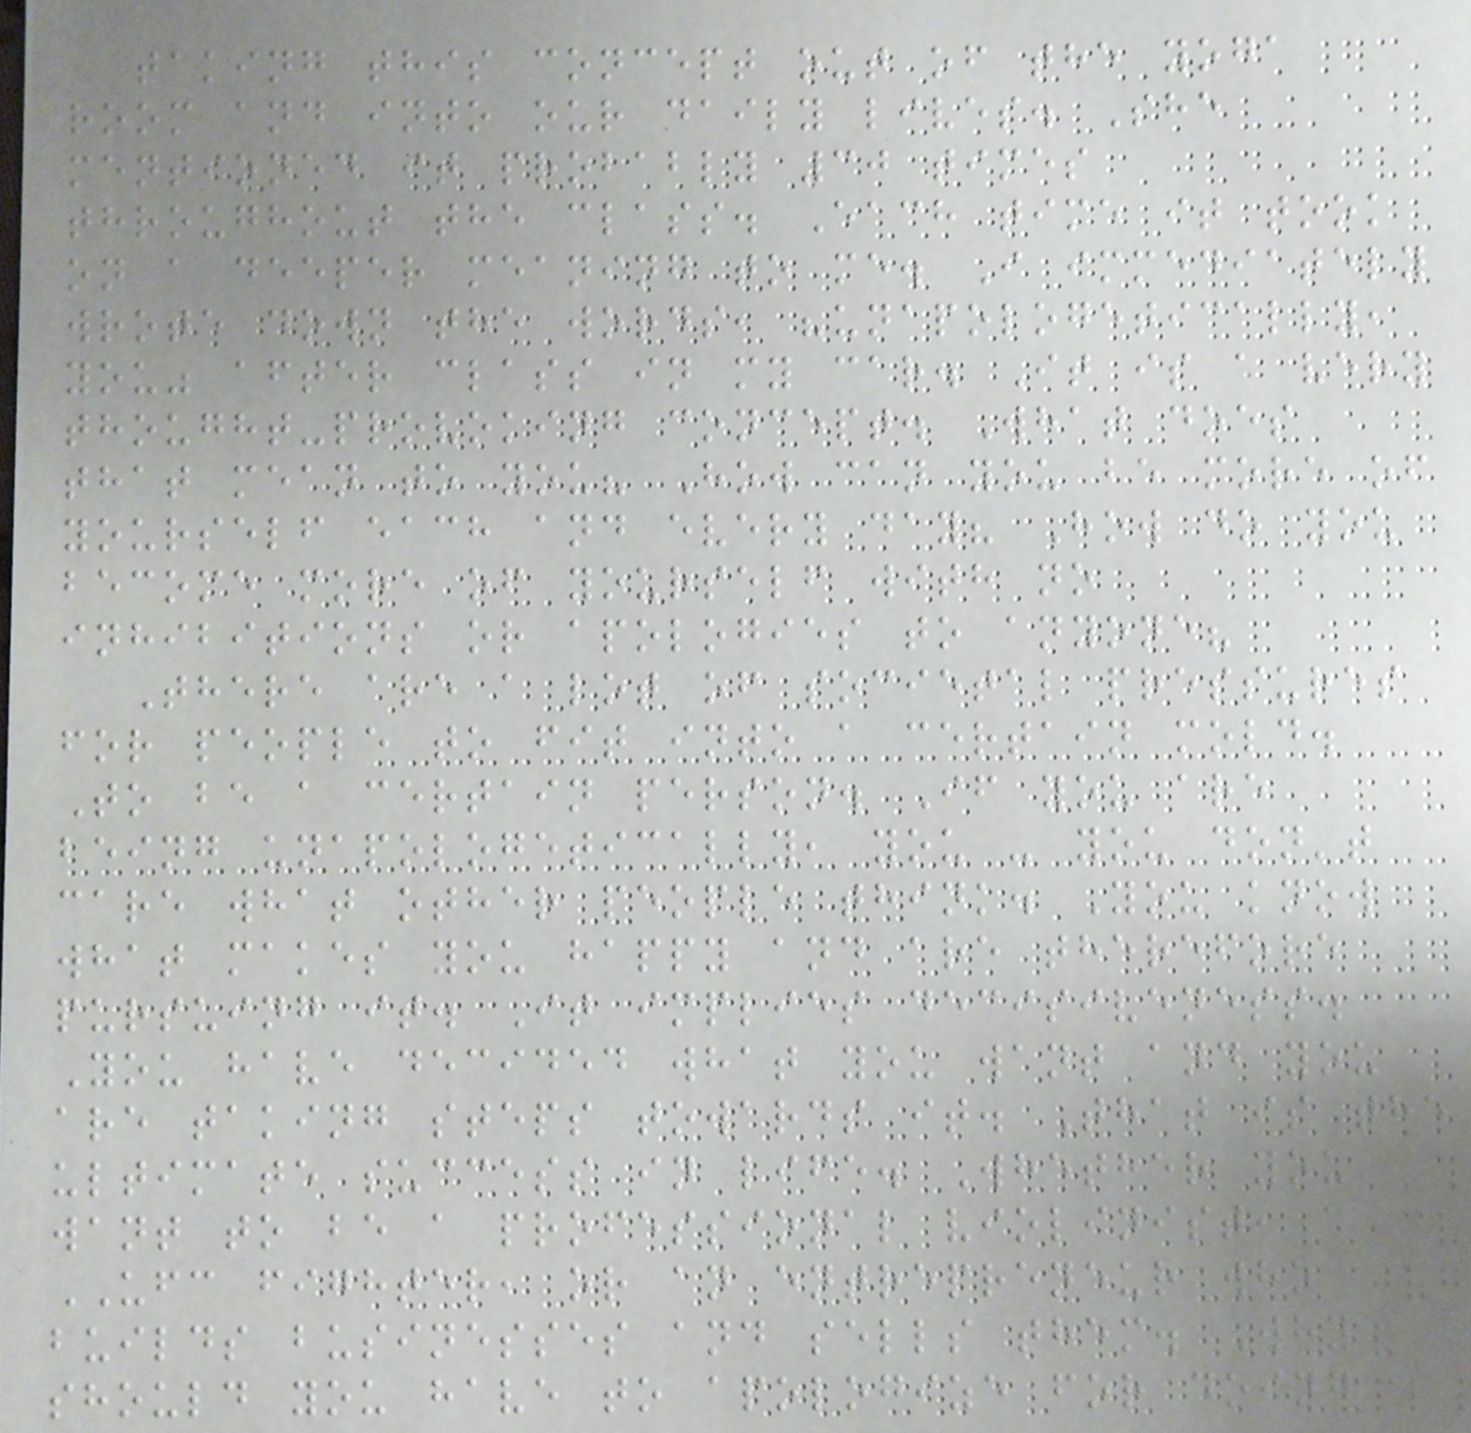taking this concept out of the yoga
room and into our daily lives. She
mentioned it probably 30 times
throughout the class. Each time it took
on a deeper meaning to me. I immediately
wrote down the words, "unapologetically,
you" after class in my car. It is a very
thought-provoking concept. What does
that mean to you? How can you be more of
yourself each and every day? How do you
become more of yourself with no
inhibitions or apologies to anyone?
There are a lot of societal pressures
for people to fit into a certain mold.
To be a certain person. If you are
being unapologetically, you - you don't
care what other people think. You know
what makes you happy and are therefore
pursuing it. It implies decisiveness.
You have decided what you want and you
are taking steps towards it. That is the
ultimate success in life. Whether you
want to be a professional violinist, a
UFC fighter, or an entrepreneur who
builds businesses and sells them. Why
should you have to apologize for doing
